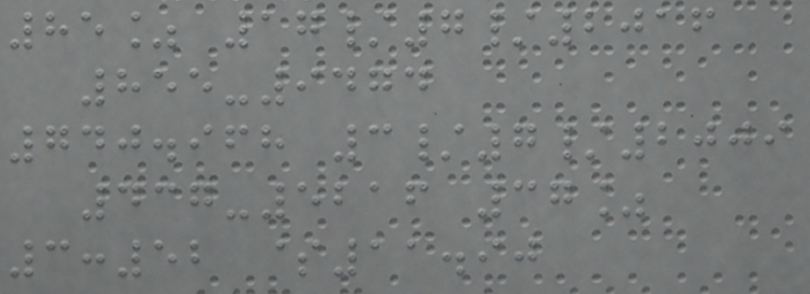85% 17/7/2016
855-9474
740.968 3/7/2009
437-5216 37%
3:52 $11.90
